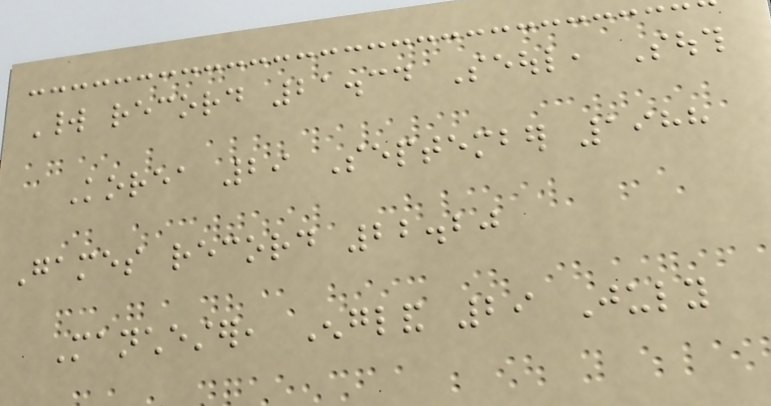World record 21.34 Seoul, South
Korea 29 September 1988
Games record 22.20
Manchester, England 29 July
